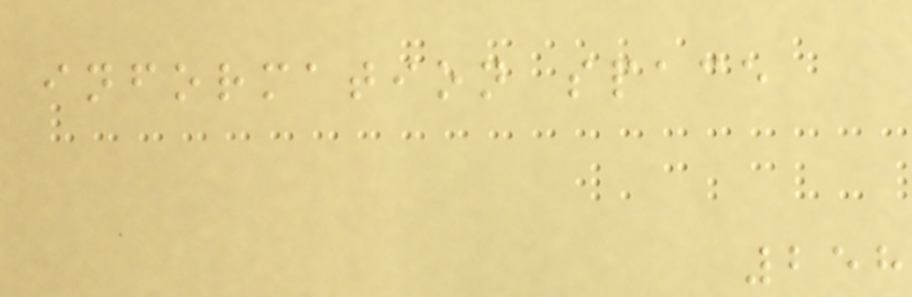information space
258
